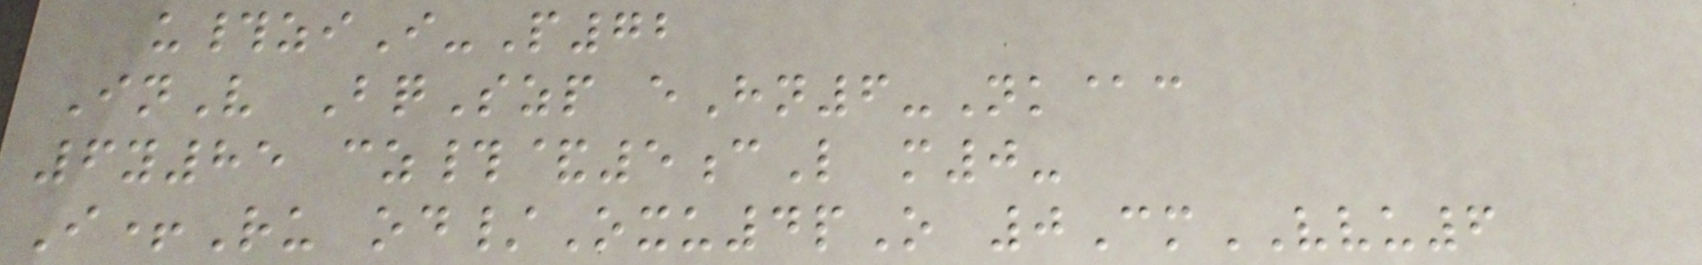u#ziI-P72
InV BqSzp eHn6-Nk@c
6y85 cz#&5cL m0-
I+Ru od/Oxu4pO 0CmVVU6
